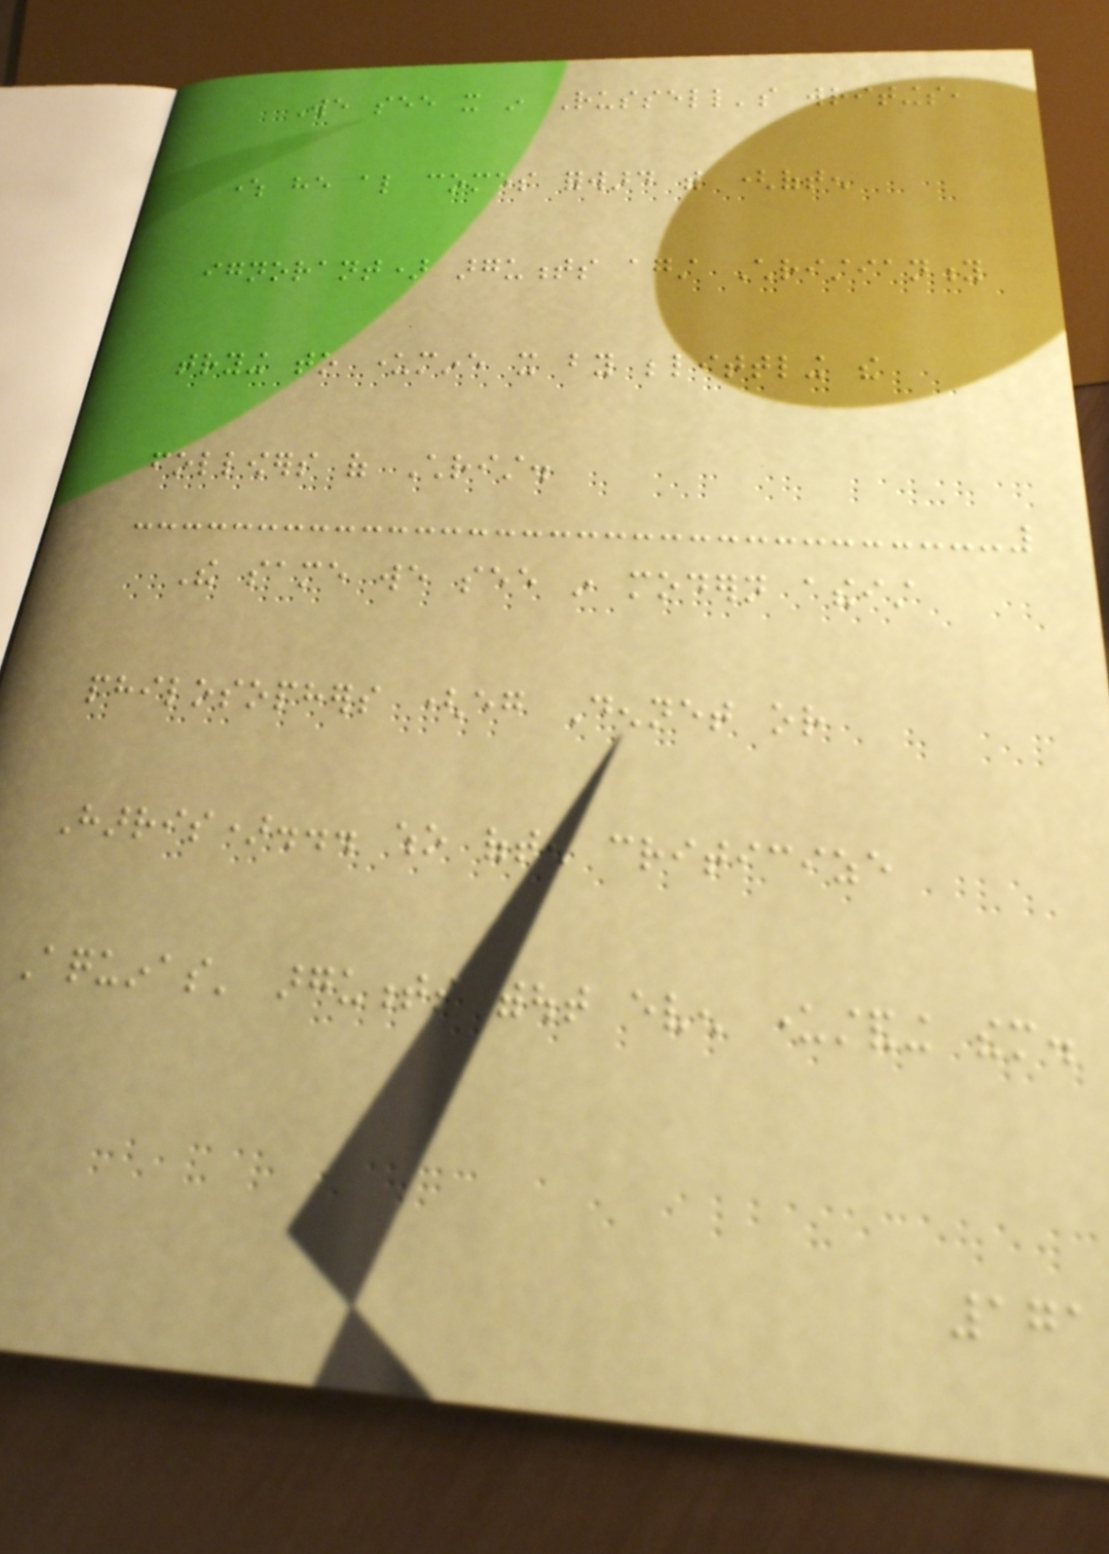We see it in Russell's writings,
where he also comes forward with (often
ignorant) arguments against Christianity
trying to undermine it by belittling the
followers of Christ.
The same we see in modern atheist
philosophers (eg Dennet or
Harris)... who often criticize
Aquinas' arguments without even understanding them.
171
